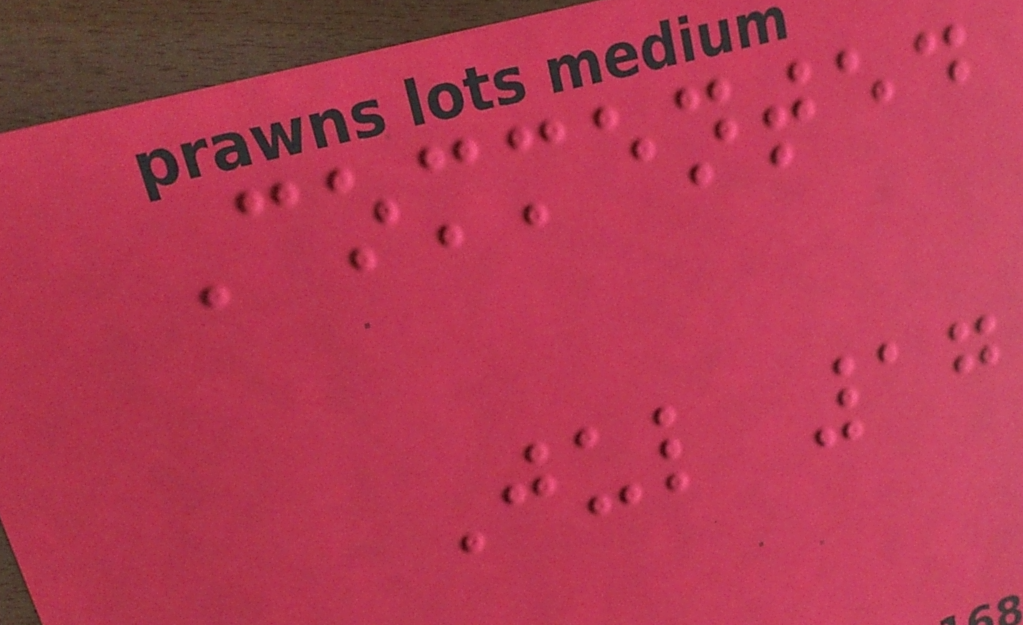Commented
Jul 17
